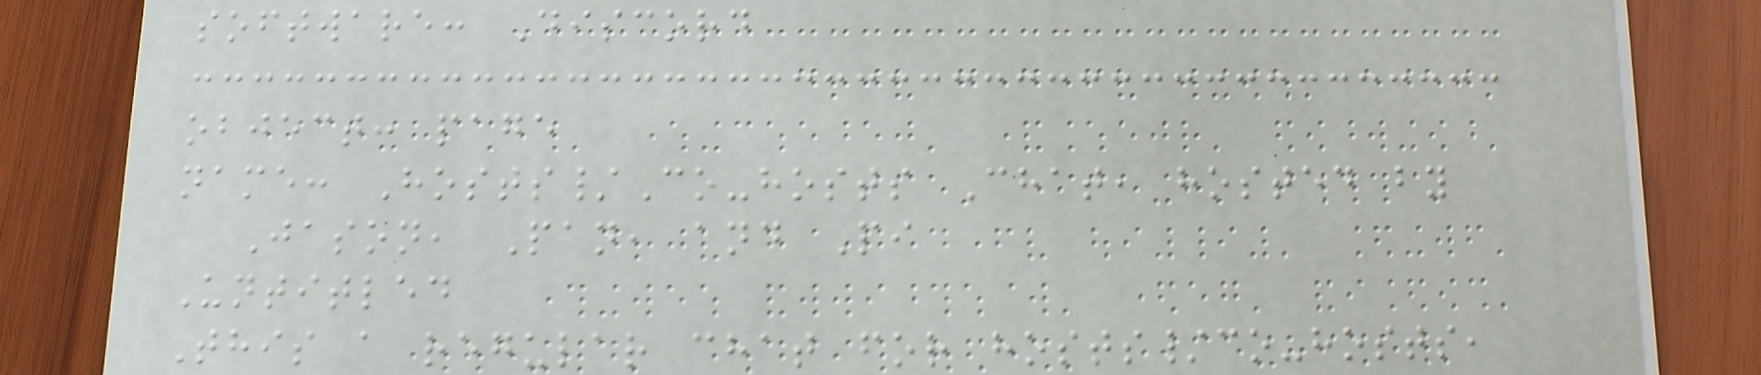software: Discord
object: page
name: Hosts/Co-hosts Chat, hosted by
Jason, Pan, and Pi
Untitled
This a regular chat for hosts/co-hosts,
